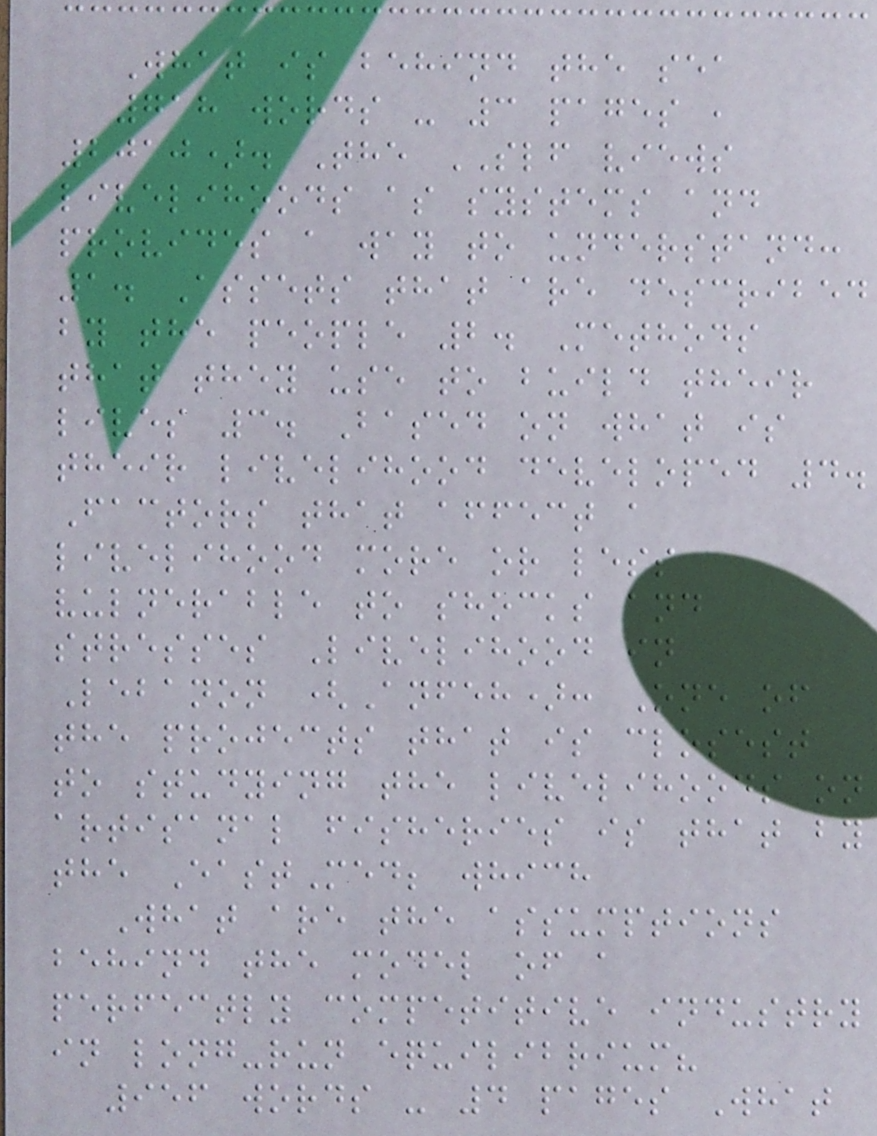What is behind the sea
718 words - 3 pages ,
2010). The SLF views
livelihoods as systems and
provides a way to understand:
1. Assets that are described
by the people 2. Methods
that they use to build their
lives 3. Based on what is
their livelihood developed 4.
Factors that affect a
livelihood more or less
vulnerable to shocks and
stresses Livelihood in
Lebanon (Anfeh): One of
the projects that is closest
to studying the livelihoods on
artisanal fisheries is that by
the EastMed; which
What are the assumptions
behind the model of a
perfectly competitive industry
in long-run equilibrium?
956 words - 4 pages What
